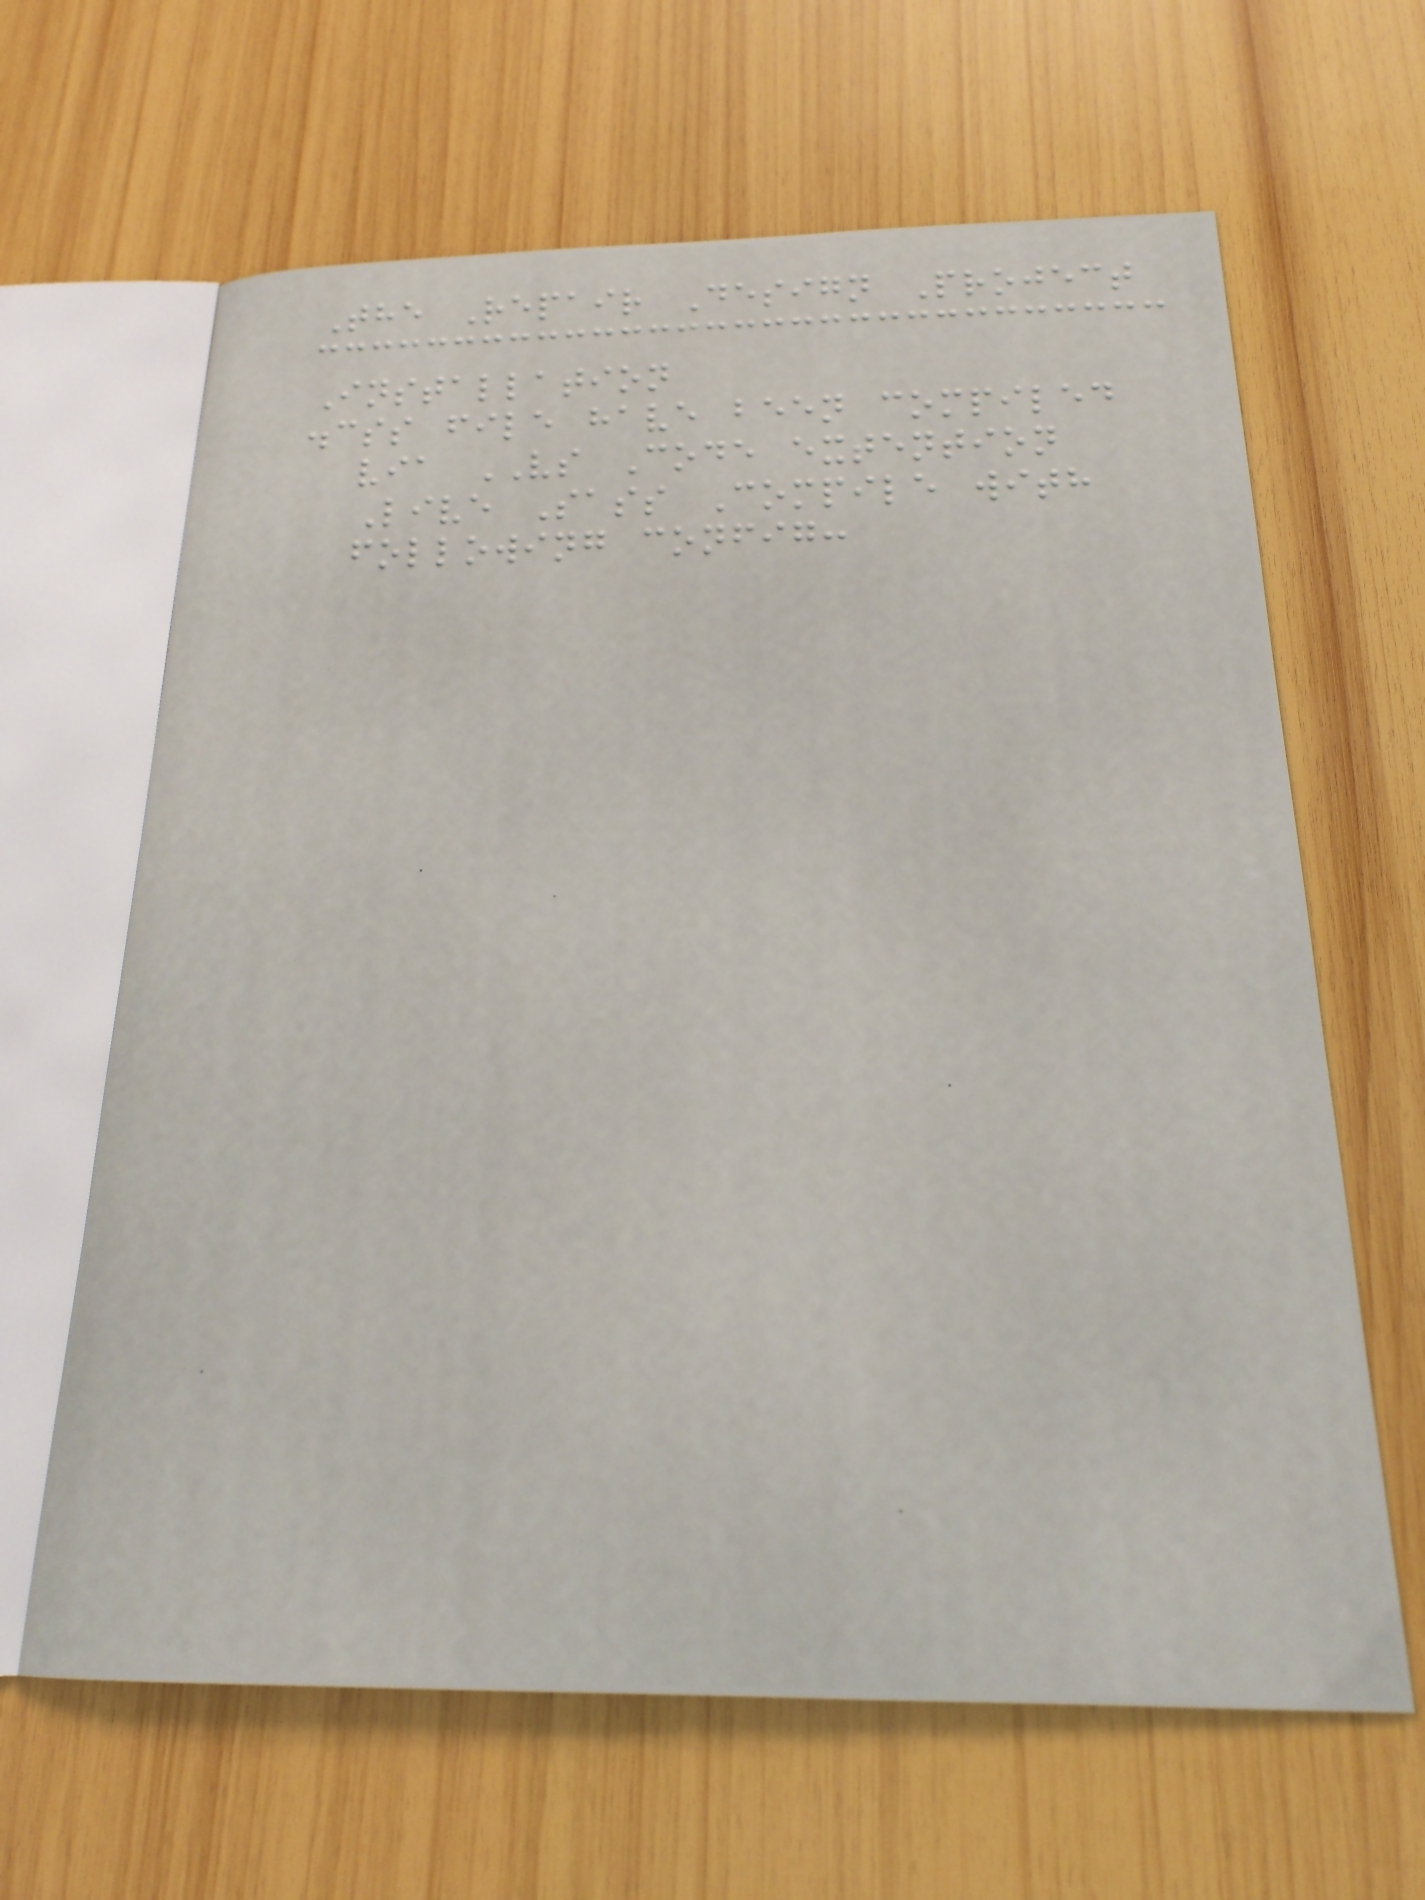The Repair Design Project
Installation
.css file have been compiled
via VS Code extention
Live Sass Compile with
following config:
